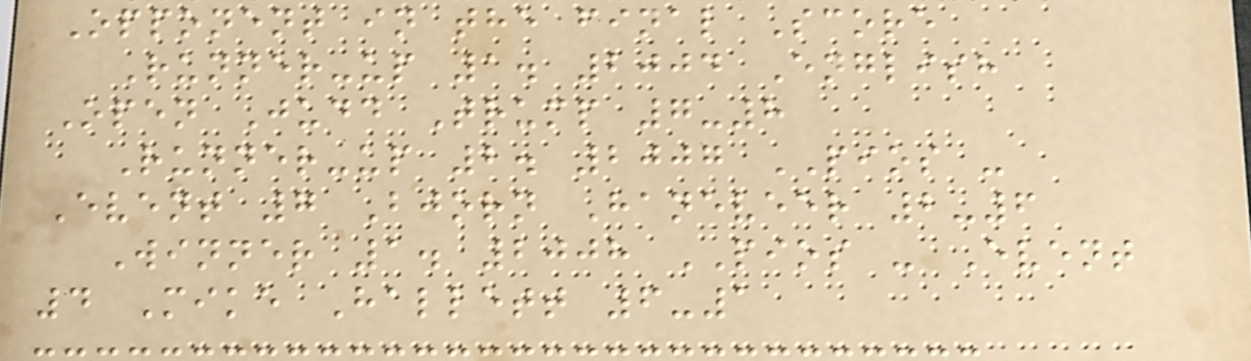Opponent in the final Score
Runner-up 1. 2004 English
Open Judd Trump 7-8
Runner-up 2. 2007 PIOS -
Event 7 Bjorn Haneveer 2-6
Winner 1. 2008 PIOS - Event
4 Mike Hallett 6-1
